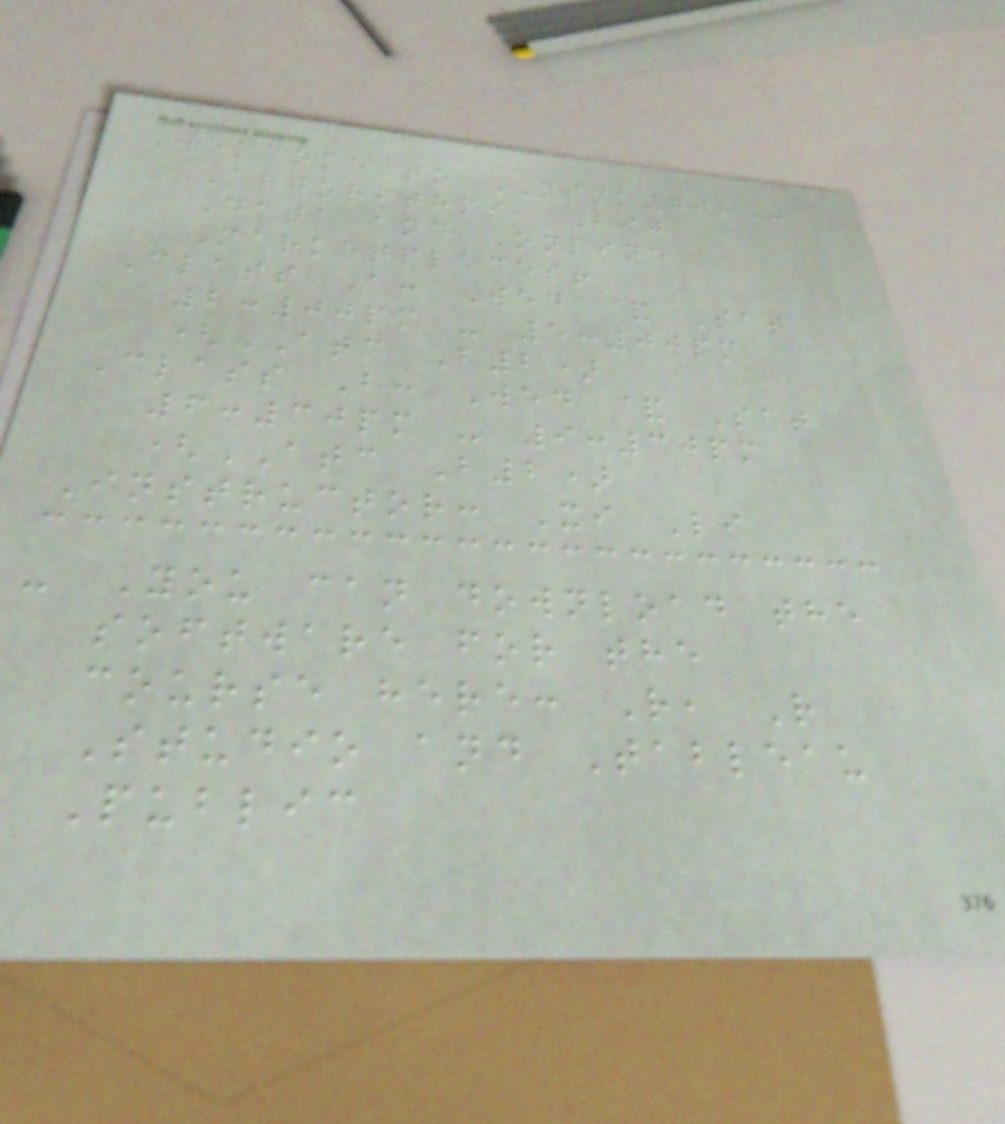Welcome to MSMK7025:
Algorithms, Big
Data and Online
Marketplaces!
Class A: Wed & Sat
2:00pm - 5:00pm
(ATC B2)
Class B: Wed & Sat
6:30pm - 9:30pm
(ATC B2)
Instructor: Xi Li
- You can download the
software for the
course here: R, R
Studio and Tableau
Public
